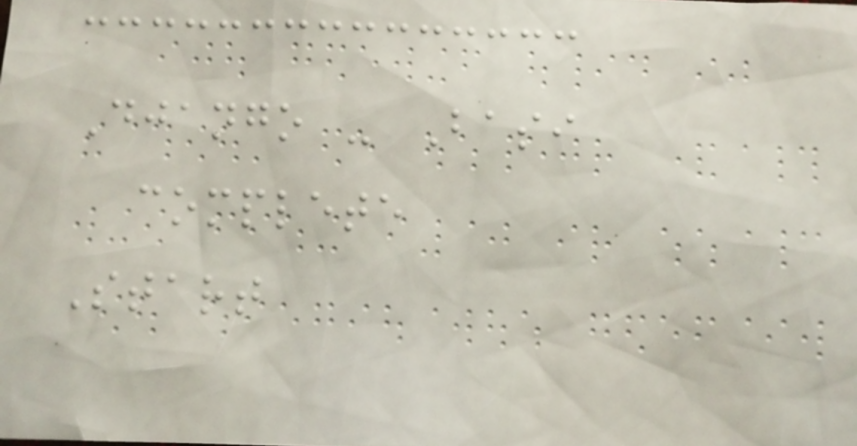Django - Basi
complete
Start
